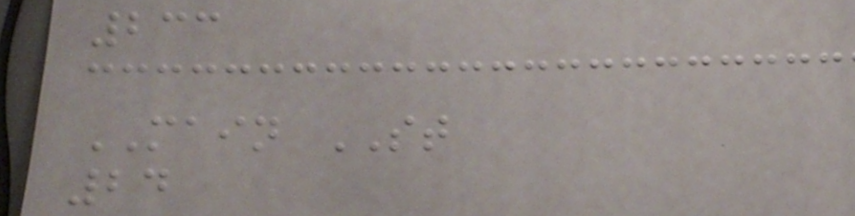233
MAIN ST
24
